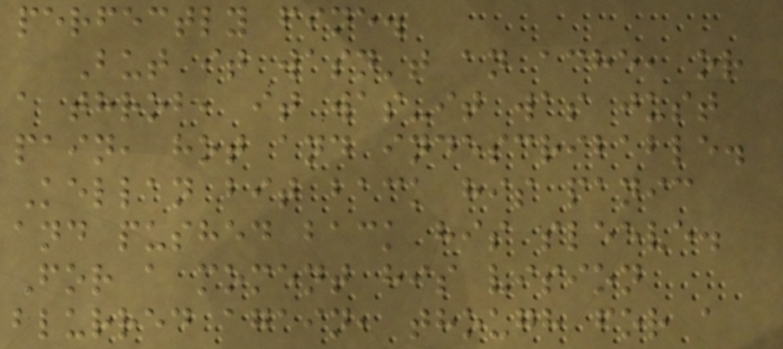perfectly fine.
But it wasn't an ache, or
a throb, it was-it was just
pain, hot and indescribable.
Kellan bit back his panic
and pushed back his sleeve.
For a moment his vision
blurred again, though for a
